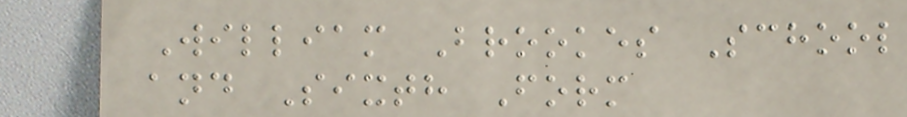William Brookes School
and Sixth Form
